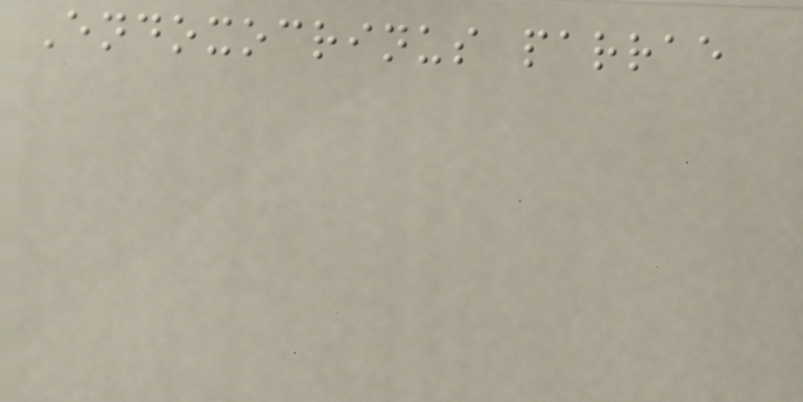Endoxocrinus parrae
